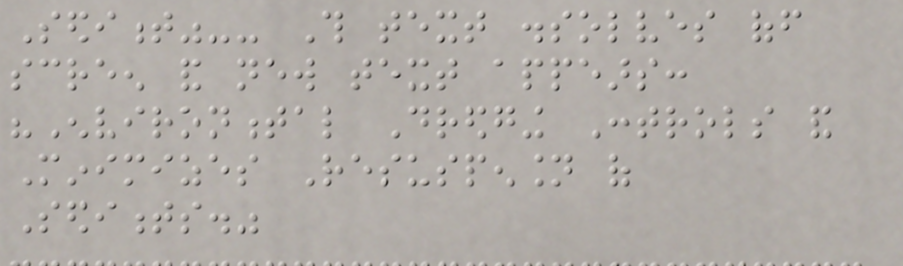Sediment"-- This text dissolves off
screen and new text appears:
"Environmental Dredging Controls and
Minimizes Resuspension of
Sediments."
